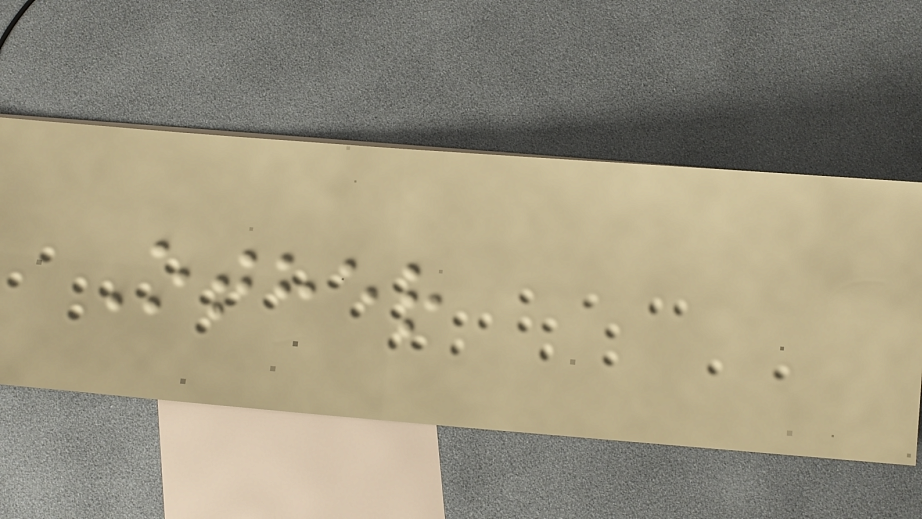Other
